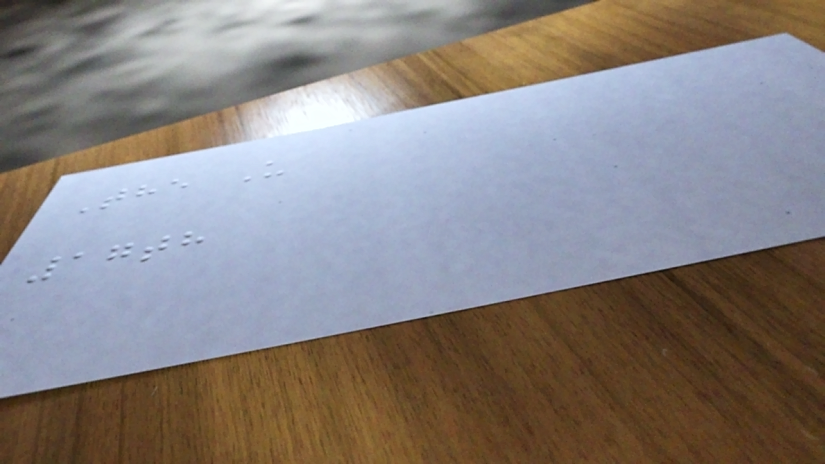The U
17th
